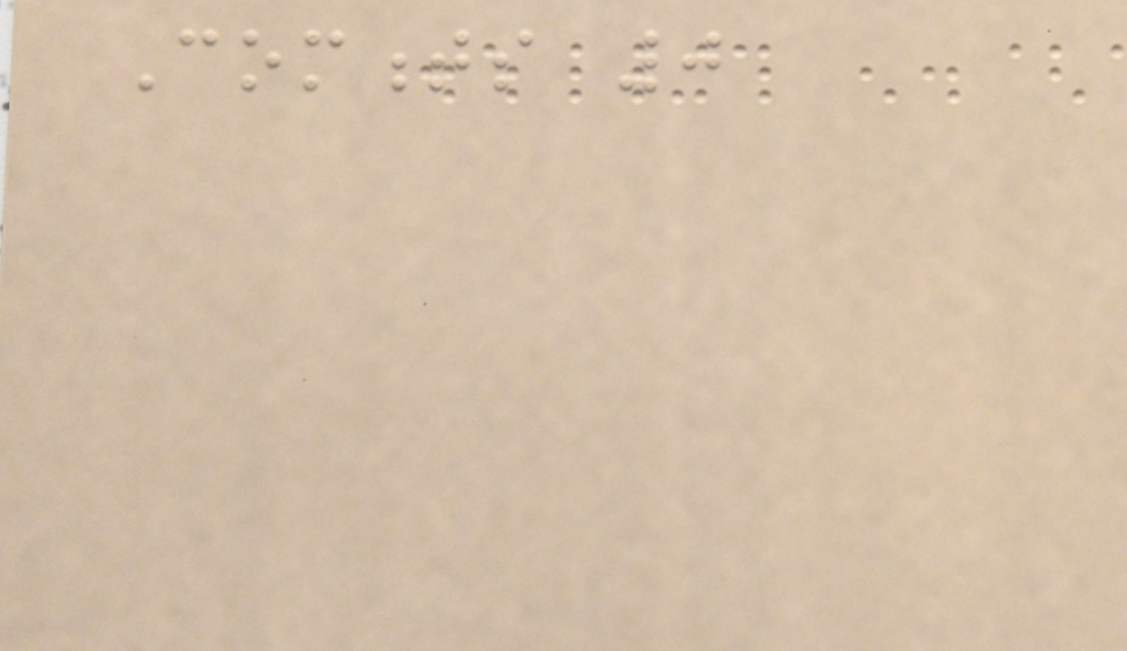Comments 0
